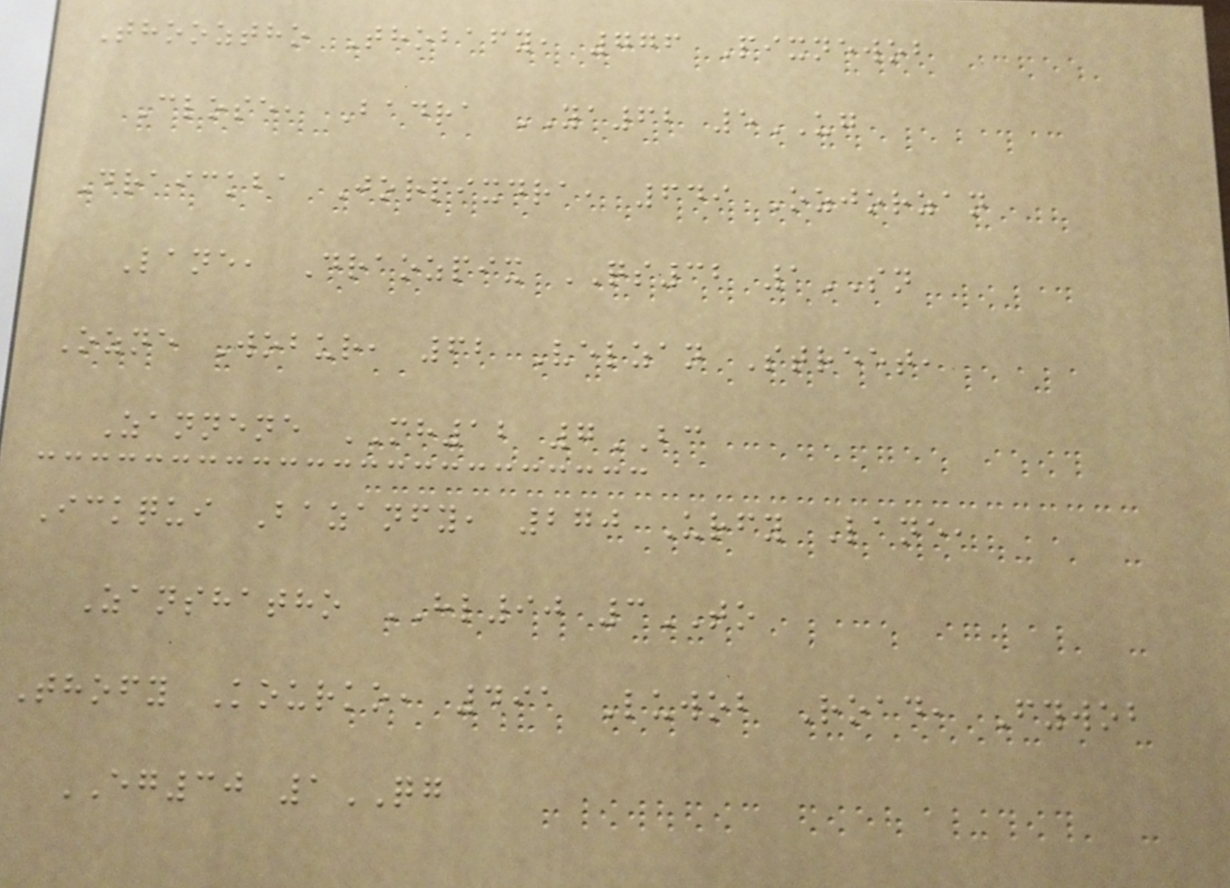Thooztho Thobafy, 776 Pixnewob
Close, Badra YA62 5UG
Draickba Jorpixdra, 649 Ozjorzan
Lane, Draozpix QS32 1SN
Ozne Wobur, 62 Velzan Street,
Zannene MH12 7BC
Ickqui Bazanfy, 270 Urfy Lane,
Zanshatho HL90 3TO
Thofy Kourko, 491 Luwob Road, Fywob
EG30 1QG
